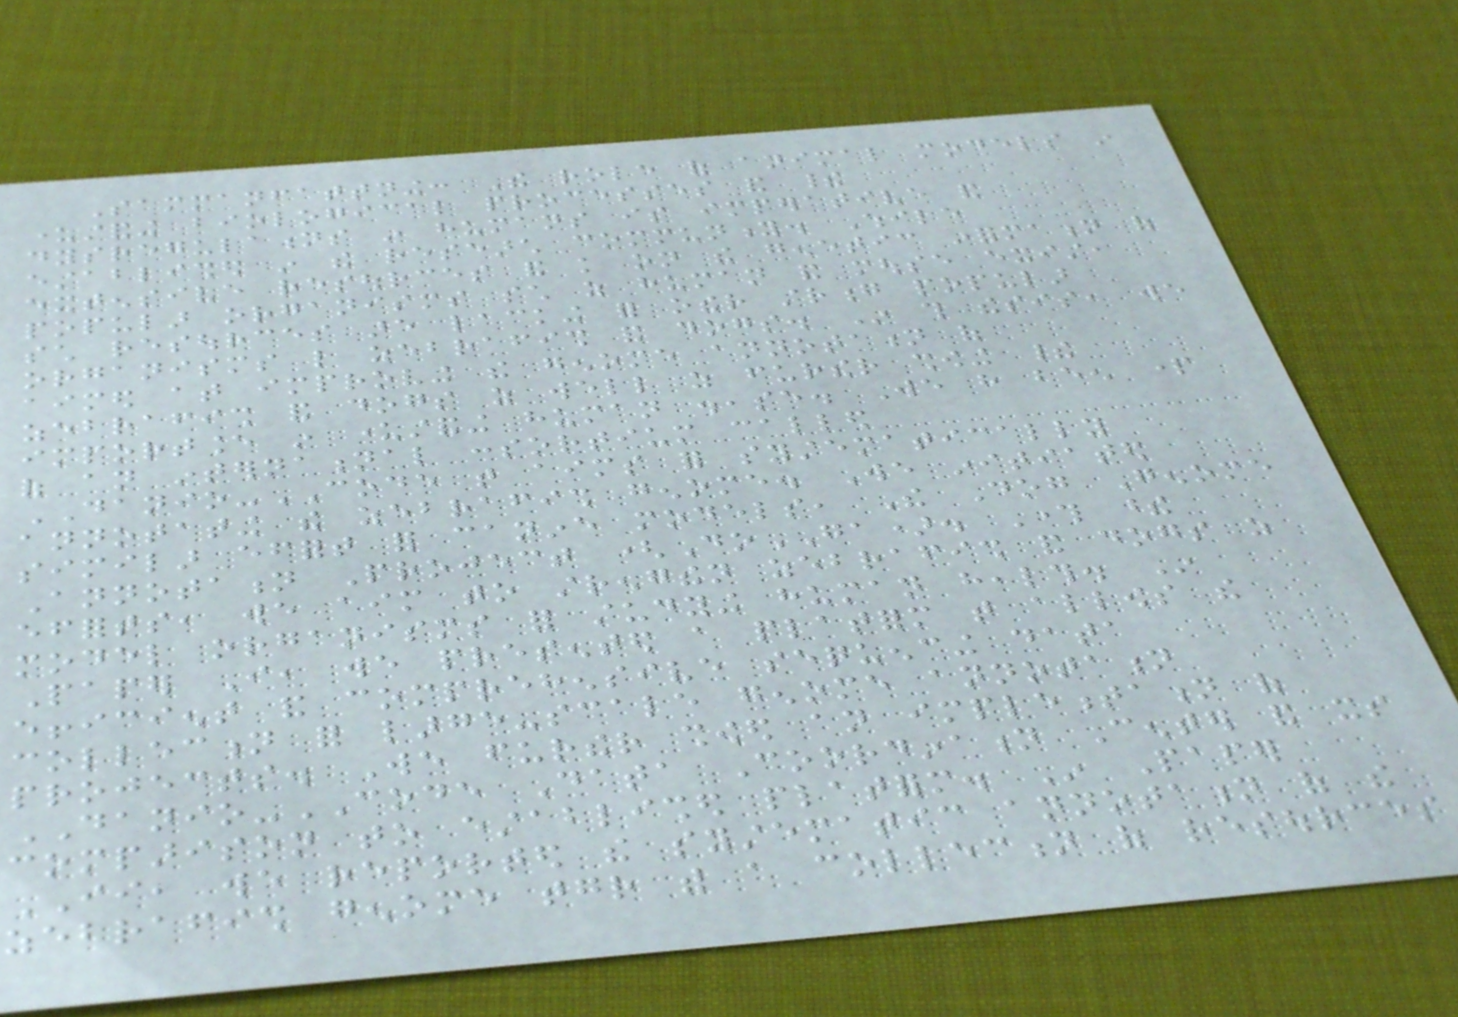Sammanfattning: The role of animal models in
understanding biological processes and their
dysregulations in humans is imperative and
established in the research community. While
extensive resources and knowledge on the genetic information of
popular organisms such as human and mouse exist,
such resources are lacking for other strong popular
organisms like zebrafish and dogs. In this thesis, we
aimed at improving the genome annotation of
zebrafish and dogs as well as further showing their
importance in understanding human disease. We have been part
of an international consortium called
DANIO-CODE that aims for systematically
annotating the zebrafish genome. We initiated
similar effort for canine models, The Dog Genome
Annotation Project (DoGA). Through these
efforts, we aim to strengthen zebrafish and dogs as
model organisms for studying human health. In
Paper I, we presented a platform that allows the
efficient and comprehensive sequencing data
collection for large-scale genome annotation
projects. We further showed an implementation of
DANIO-CODE Data Coordination Center and its
comparison to established platform. In Paper
II, we reported the systematic annotation of the
zebrafish genome together with a collection of resources
